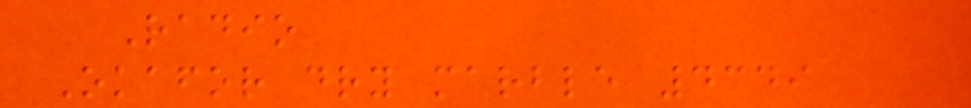Radio
Okafor dry marble 4349
